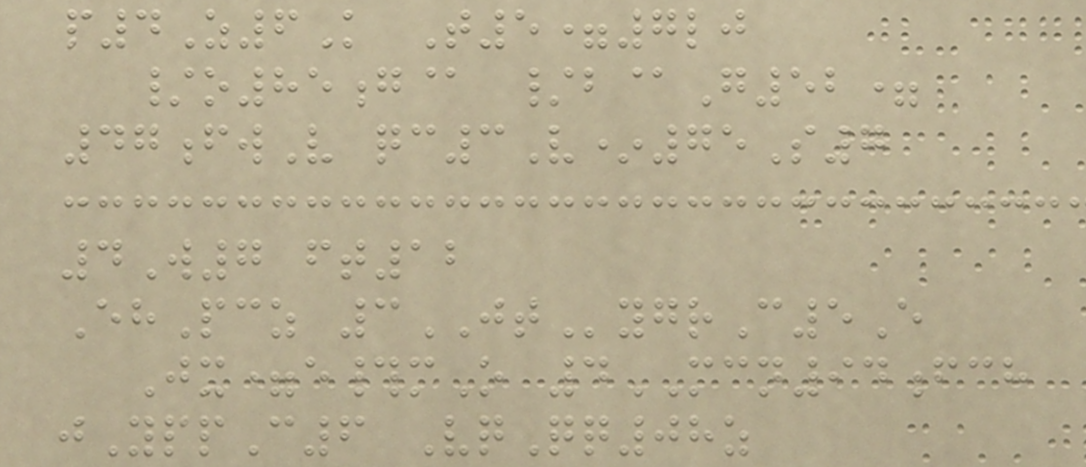p4Z6K T5=7lj
/o85g@ /b@G52=
47fwV qc3V*75S7
4W7 ft12
EhPcz 3JTygrC5E
Jx=e#mO 4MCN94fch
jYppC6 VqQq08z
